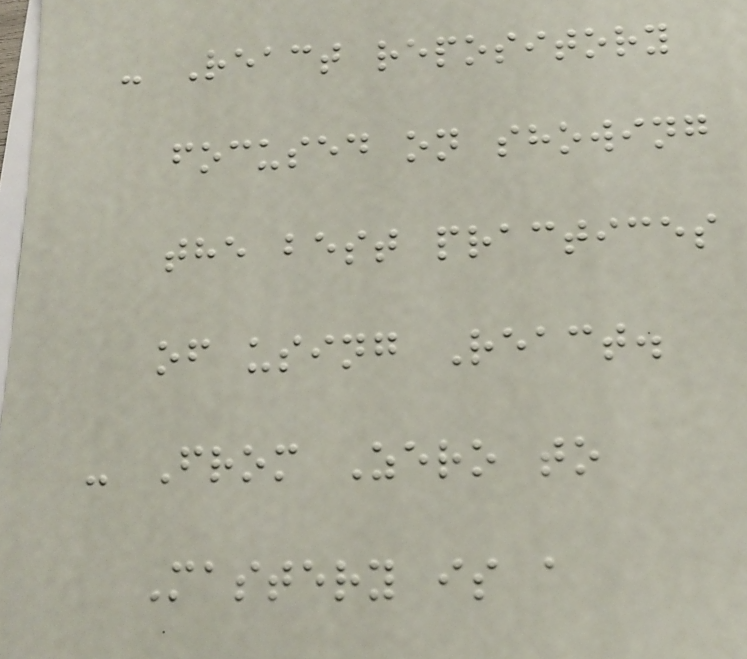- React repository
focused on showing
the best practices
of using React.
- From Zero to
Mastery is a
